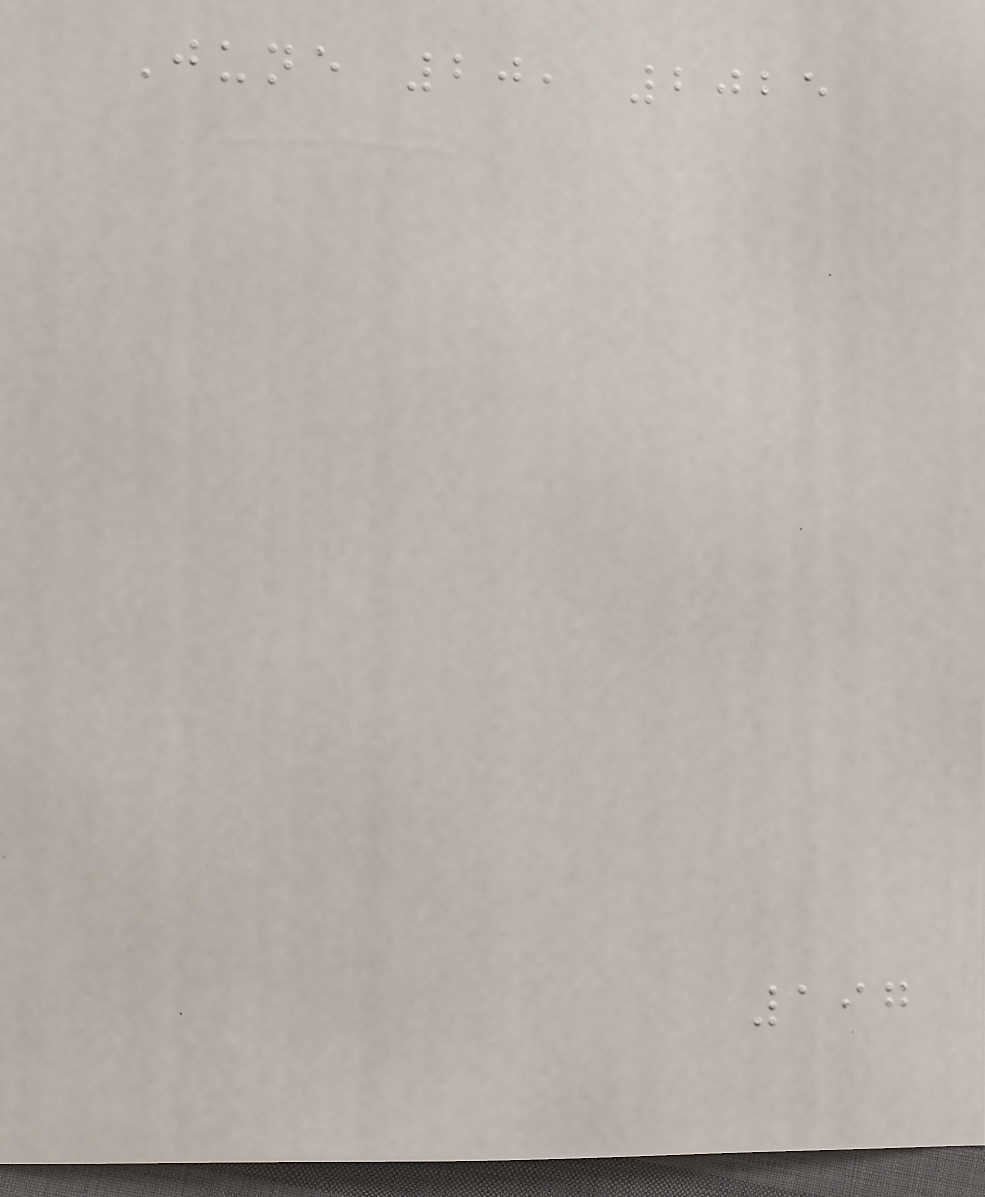June 20, 2025
197
